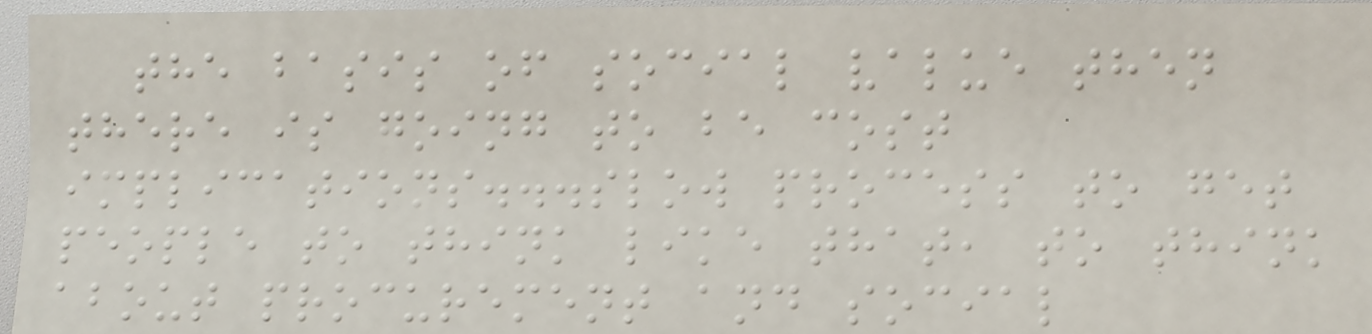the basis of social value then
there is going to be cost
implications...slow process to get
people to think like that, to think
about procurement and social
